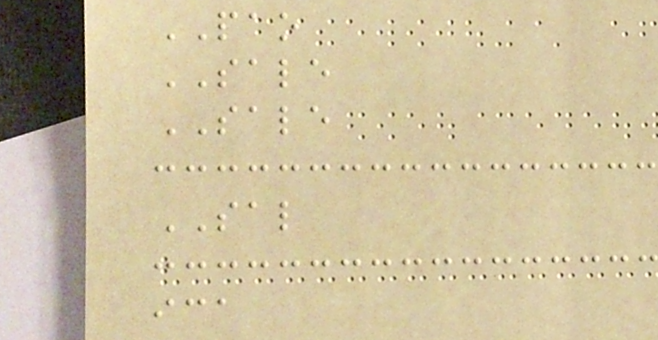PAO
SALE
SALE
SAL
ica
